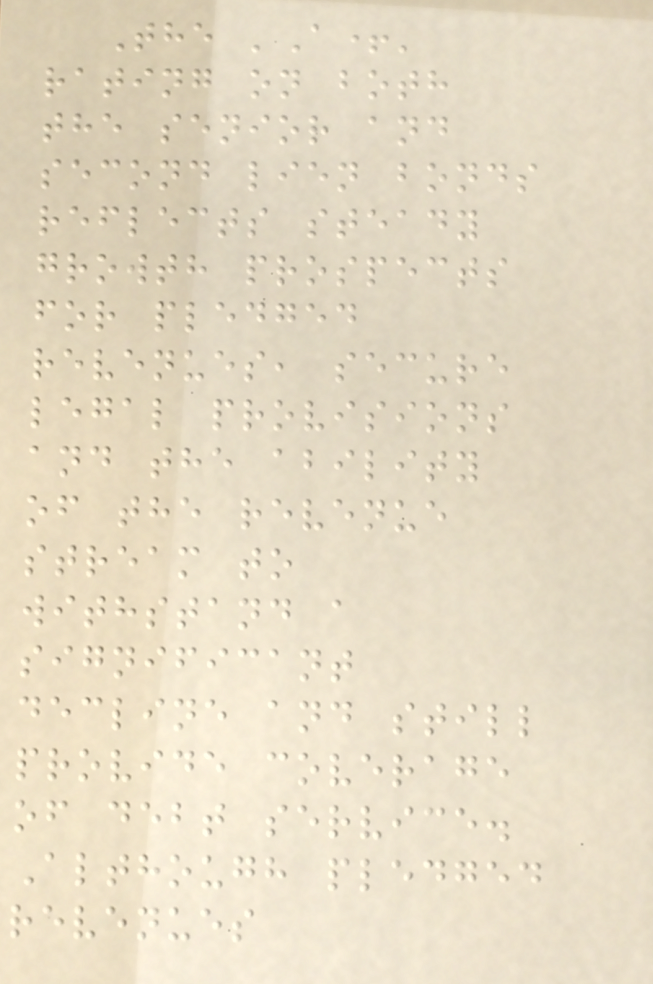The 'A+'
rating on both
the senior and
second lien bonds
reflects steady
growth prospects
for pledged
revenues, secure
legal provisions
and the ability
of the revenue
stream to
withstand a
significant
decline and still
provide coverage
of debt service.
Although pledged
revenues
